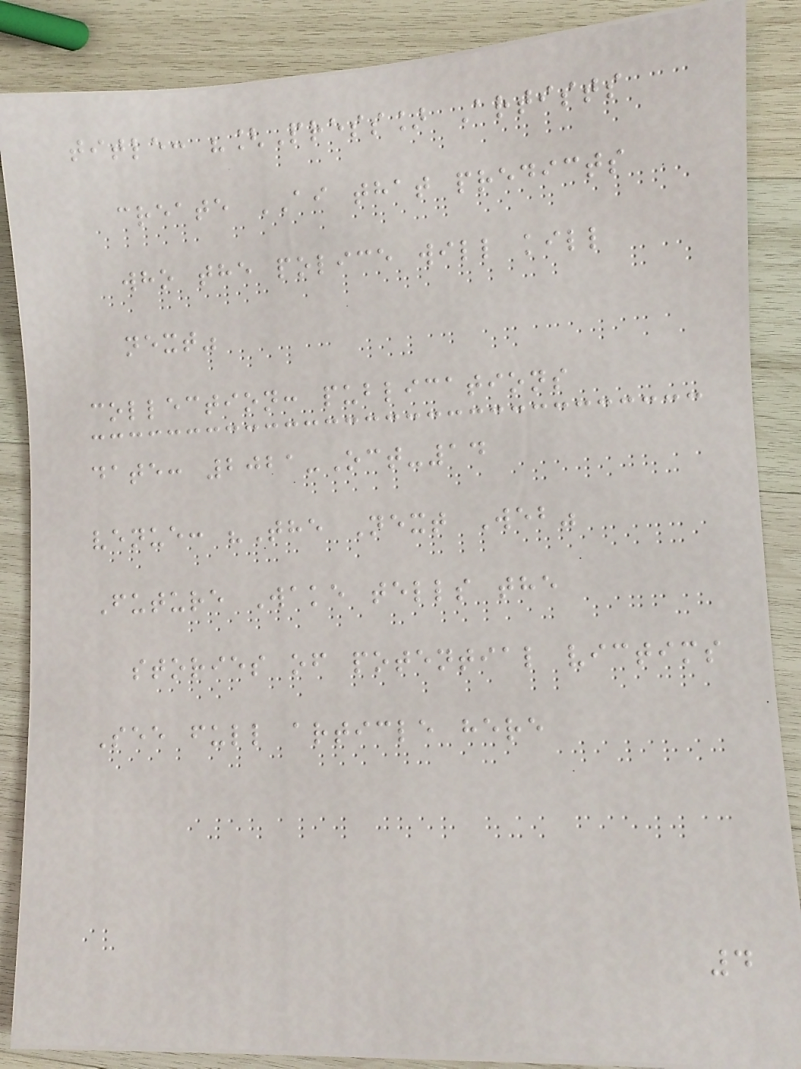title: "[Press] Artists
create AI that predicts
who the police will kill
next"
collection: publications
date: 2021-Oct-14
venue: "The Next Web"
Future Wake tells the
stories of potential victims
See full article here
4
